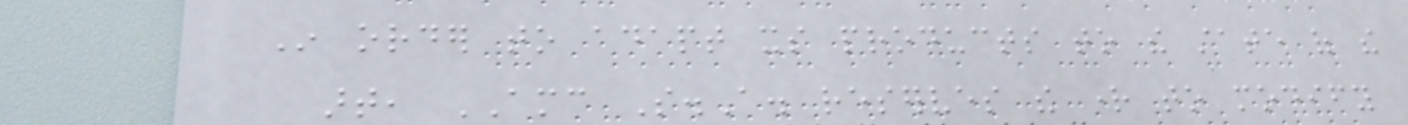In order to adapt its products to the state of the
art, AMC S.A. reserves the right to modify
